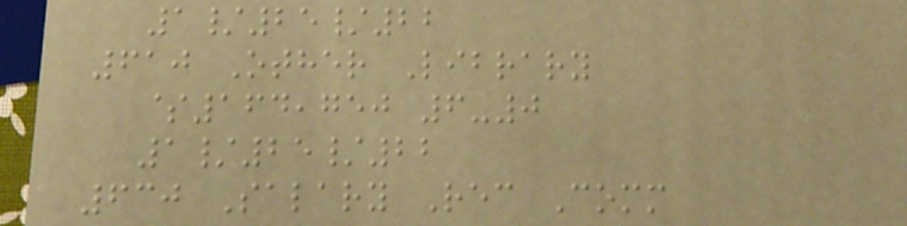1/25/22
610 Other Library
$164,750 6-0
1/25/22
630 Salary Rec Comm
